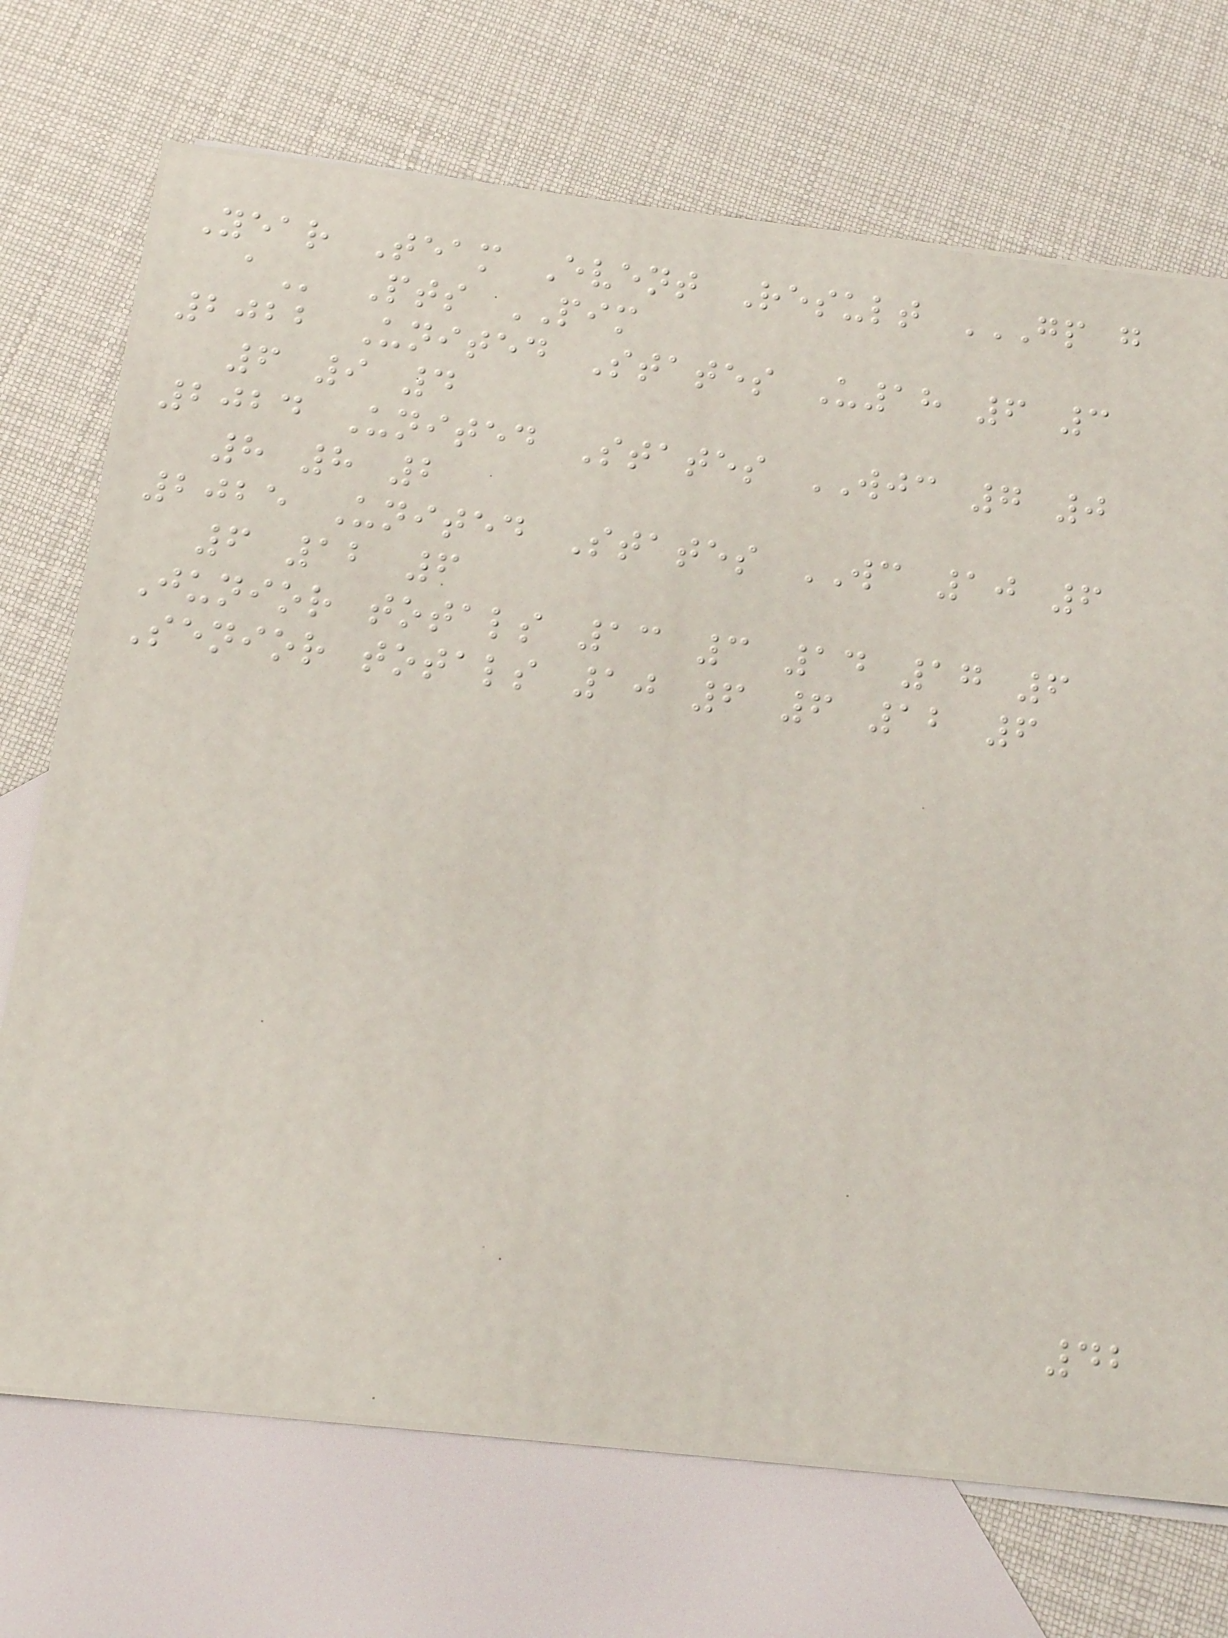Year Team Event Result GP G
A Pts PIM
2022 United States U18 6 3
6 9 4
2024 United States WJC 7 0
8 8 2
2025 United States WC 10 6
6 12 6
Junior totals 13 3 14 17 6
Senior totals 10 6 6 12 6
42
